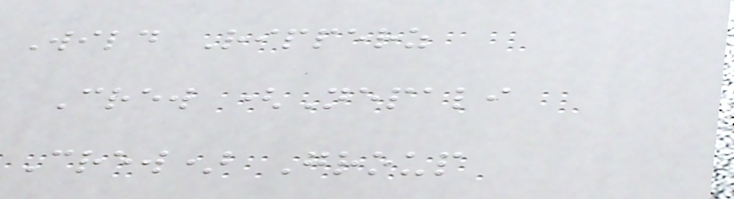Wild Ripperz
Crew (Nepali
Crew) Group
